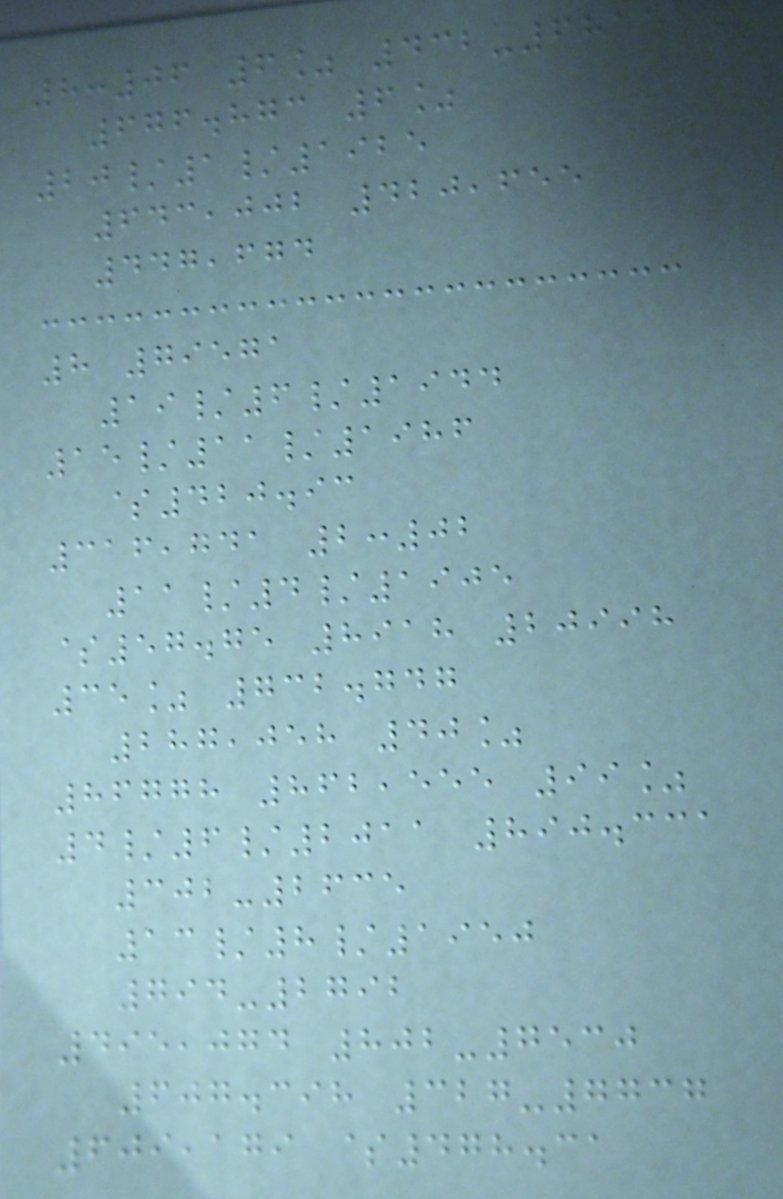8:06 6% 432-6815
676.873 6%
20/1/1925
643,002 420,655
447,674
8 79571
19/6/1944
15/11/1986
$420.93
316,741 2:02
11/4/1905
$57.75 8918 20998
35% 732.747
287,058 40%
86778 862,555 99%
4/6/2011 890.331
302-2635
13/8/1950
794-2792
495,074 802-7530
607.398 327-7737
609,179 $478.31
